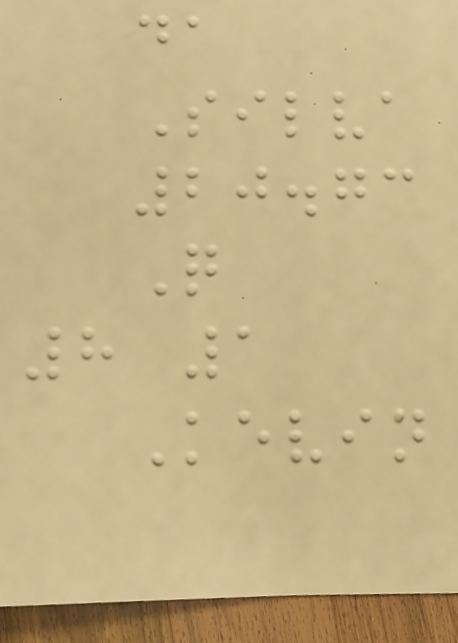da
Silva
20.73
Q
8 1
Kevin
